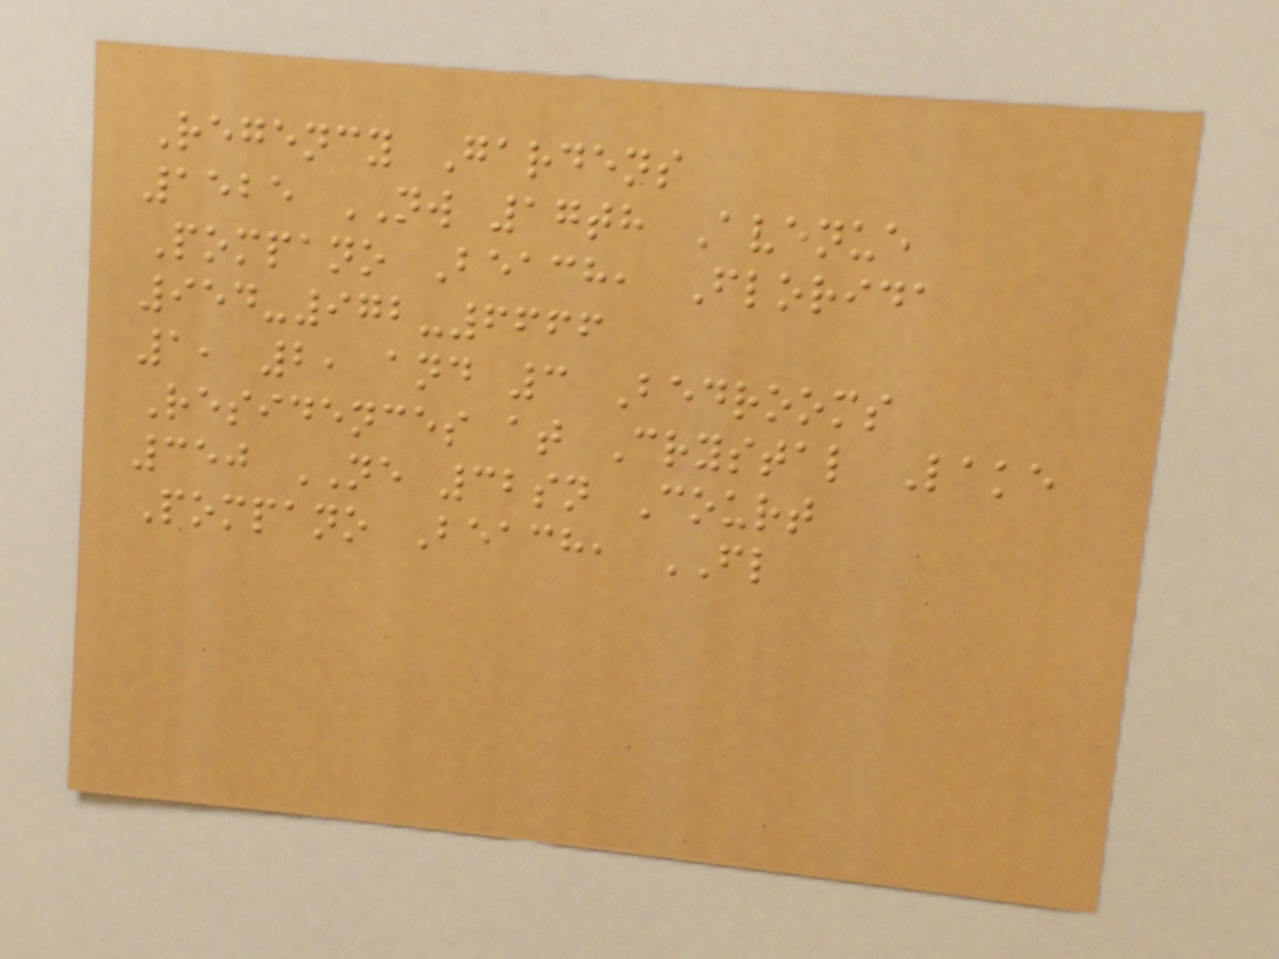Regency Gardens
1525 NW 17th Avenue
Pompano Beach, Florida
954-972-6666
1, 2, and 3 Bedrooms
Residences at Crystal Lake
350 NE 32sn Court
Pompano Beach, FL
